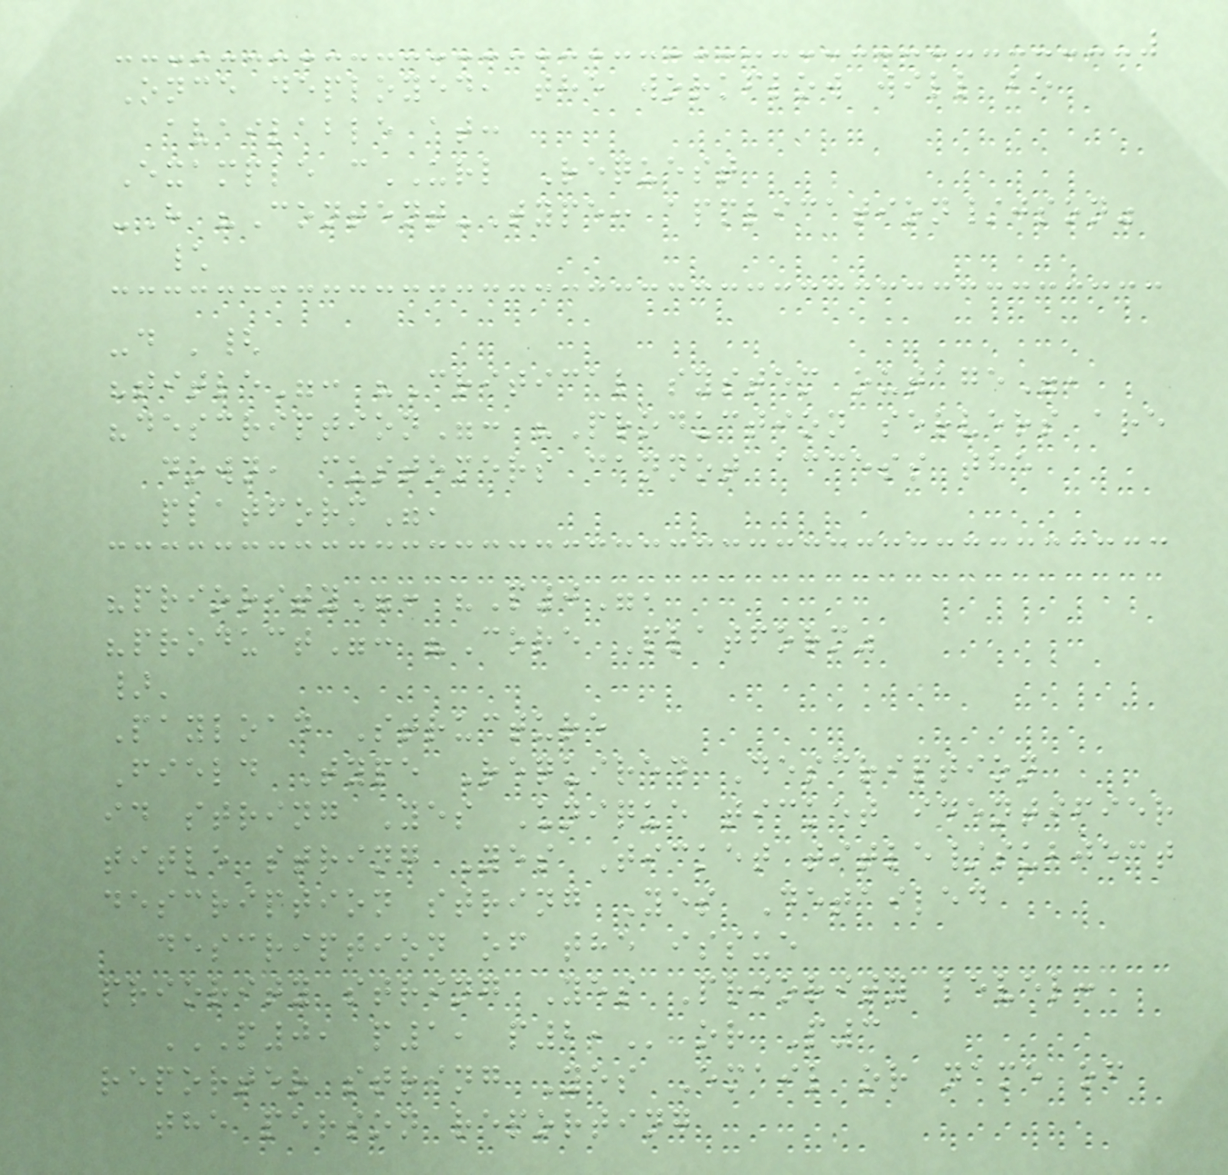Once deployed, the workflow will be
available at:
Example cURL Request
-H "Content-Type: application/json"
\
-d '{
"title": "Critical system outage",
"description": "Production servers are
down, customers cannot access the
platform",
"priority": "P0",
"product": "Core Platform"
}'
Payload Structure
Field Type Required Description
id string Yes Unique ticket identifier
title string Yes Ticket title/subject
description string Yes Detailed
description of the issue
priority string Yes Priority level:
P0, P1, P2, or P3
reporter string Yes Email or name of
the person reporting
